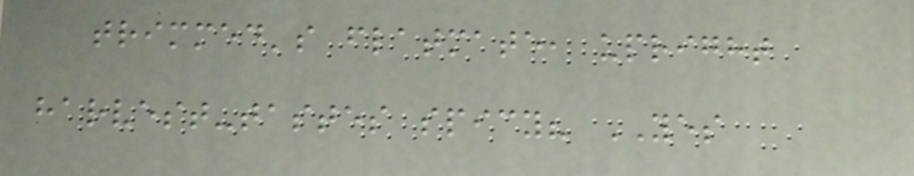trimmed's flatmate, upright
harvest-tastes spicy? YES
